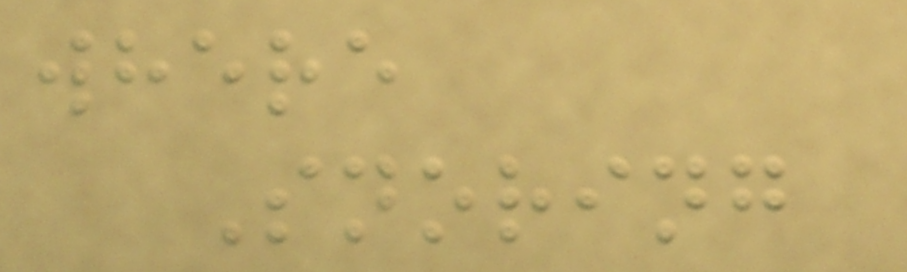where
Snoring
